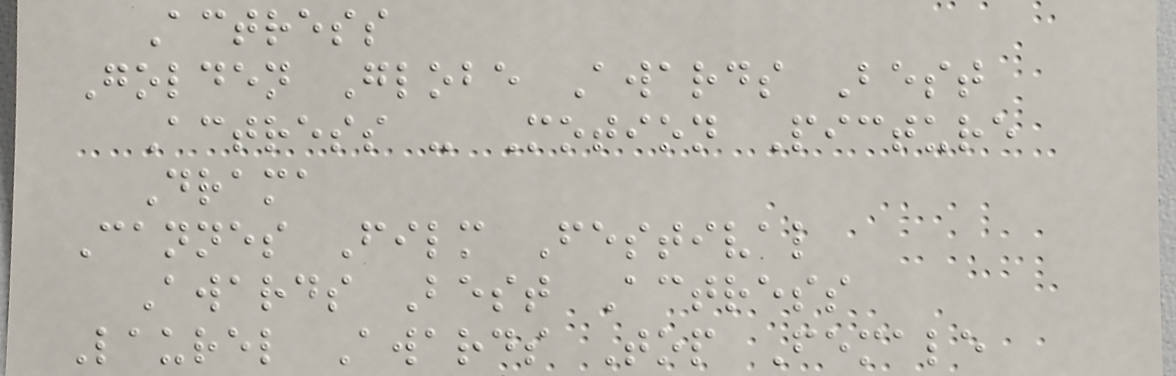Actress
Golden Globe Awards Best
Actress - Motion Picture
Drama
Cannes Film Festival
Awards Best Actress
Laurel Awards Top Female
